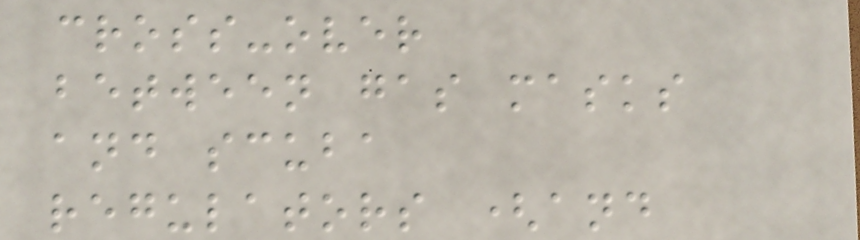cross-over
between gas masks
and scuba
regulators (and
